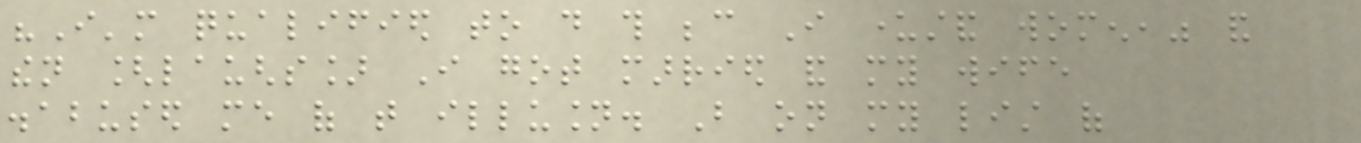"I'm qualified to do this because I understand women," and
then [laughs] I got married and my wife
disabused me of that illusion. But on my list of
